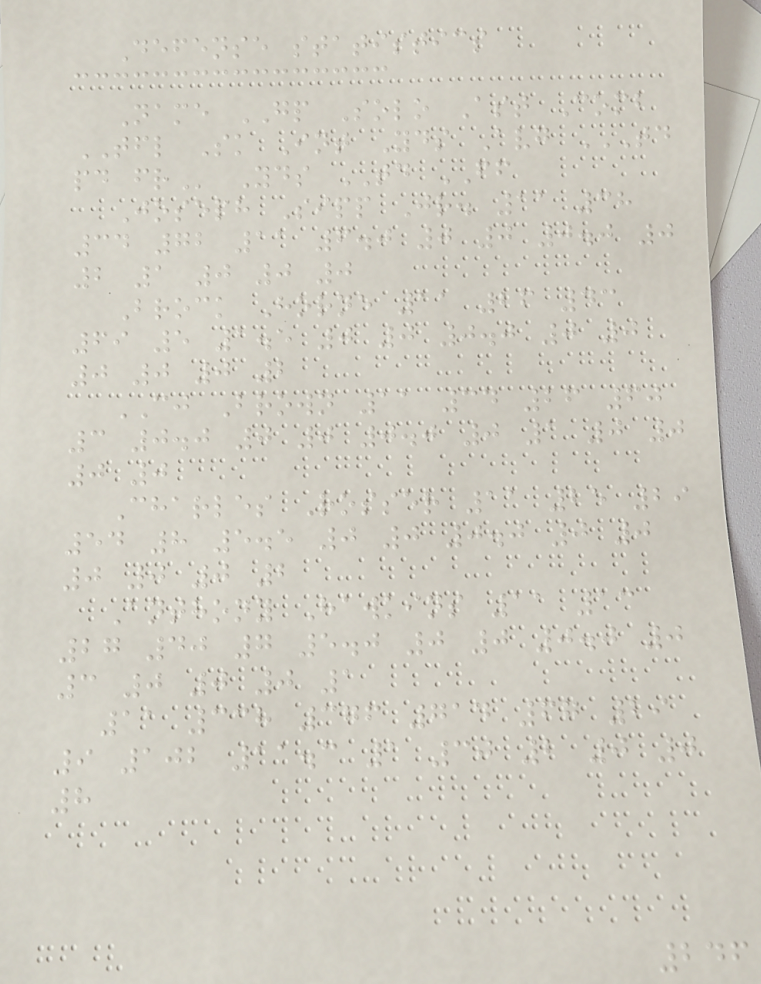Defense statistics
Name GP Solo Ast Comb
TFL Sk Int Yds Avg TD
PD FR Yds TD FF
Joseph Sipp Jr. 11 38
34 72 11 6.0 0 0 0.0 0
2 1 0 0 0
Brock Horne 11 26 43
69 5 1.5 0 0 0.0 0 0
0 0 0 2
CJ Brown 11 34 26 60
3 0.0 0 0 0.0 0 1 0 0
0 0
Charles Rosser 11 25 29
54 8 5.5 0 0 0.0 0 0
0 0 0 2
Anthony Hawkins 11 13
27 40 7 5.0 0 0 0.0 0
3 0 0 0 1
11 338 376 714 67 29
9 102 11.3 1 30 2 0 0
8
246
